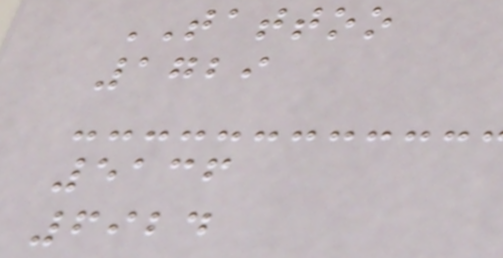TATTOO
1729
5136
6924
